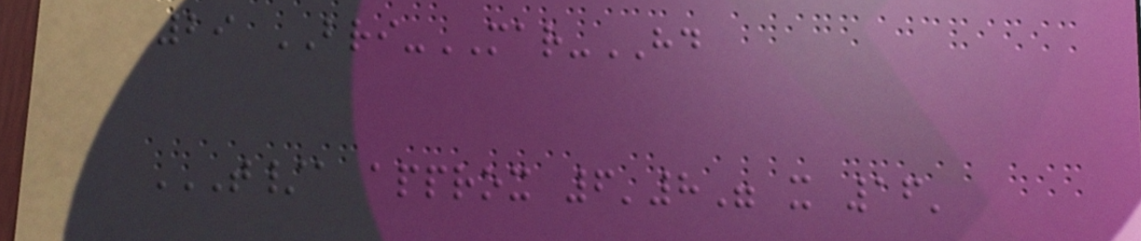29 BRI-MAR-HD
T/A APPROX 6'8" X 16'
